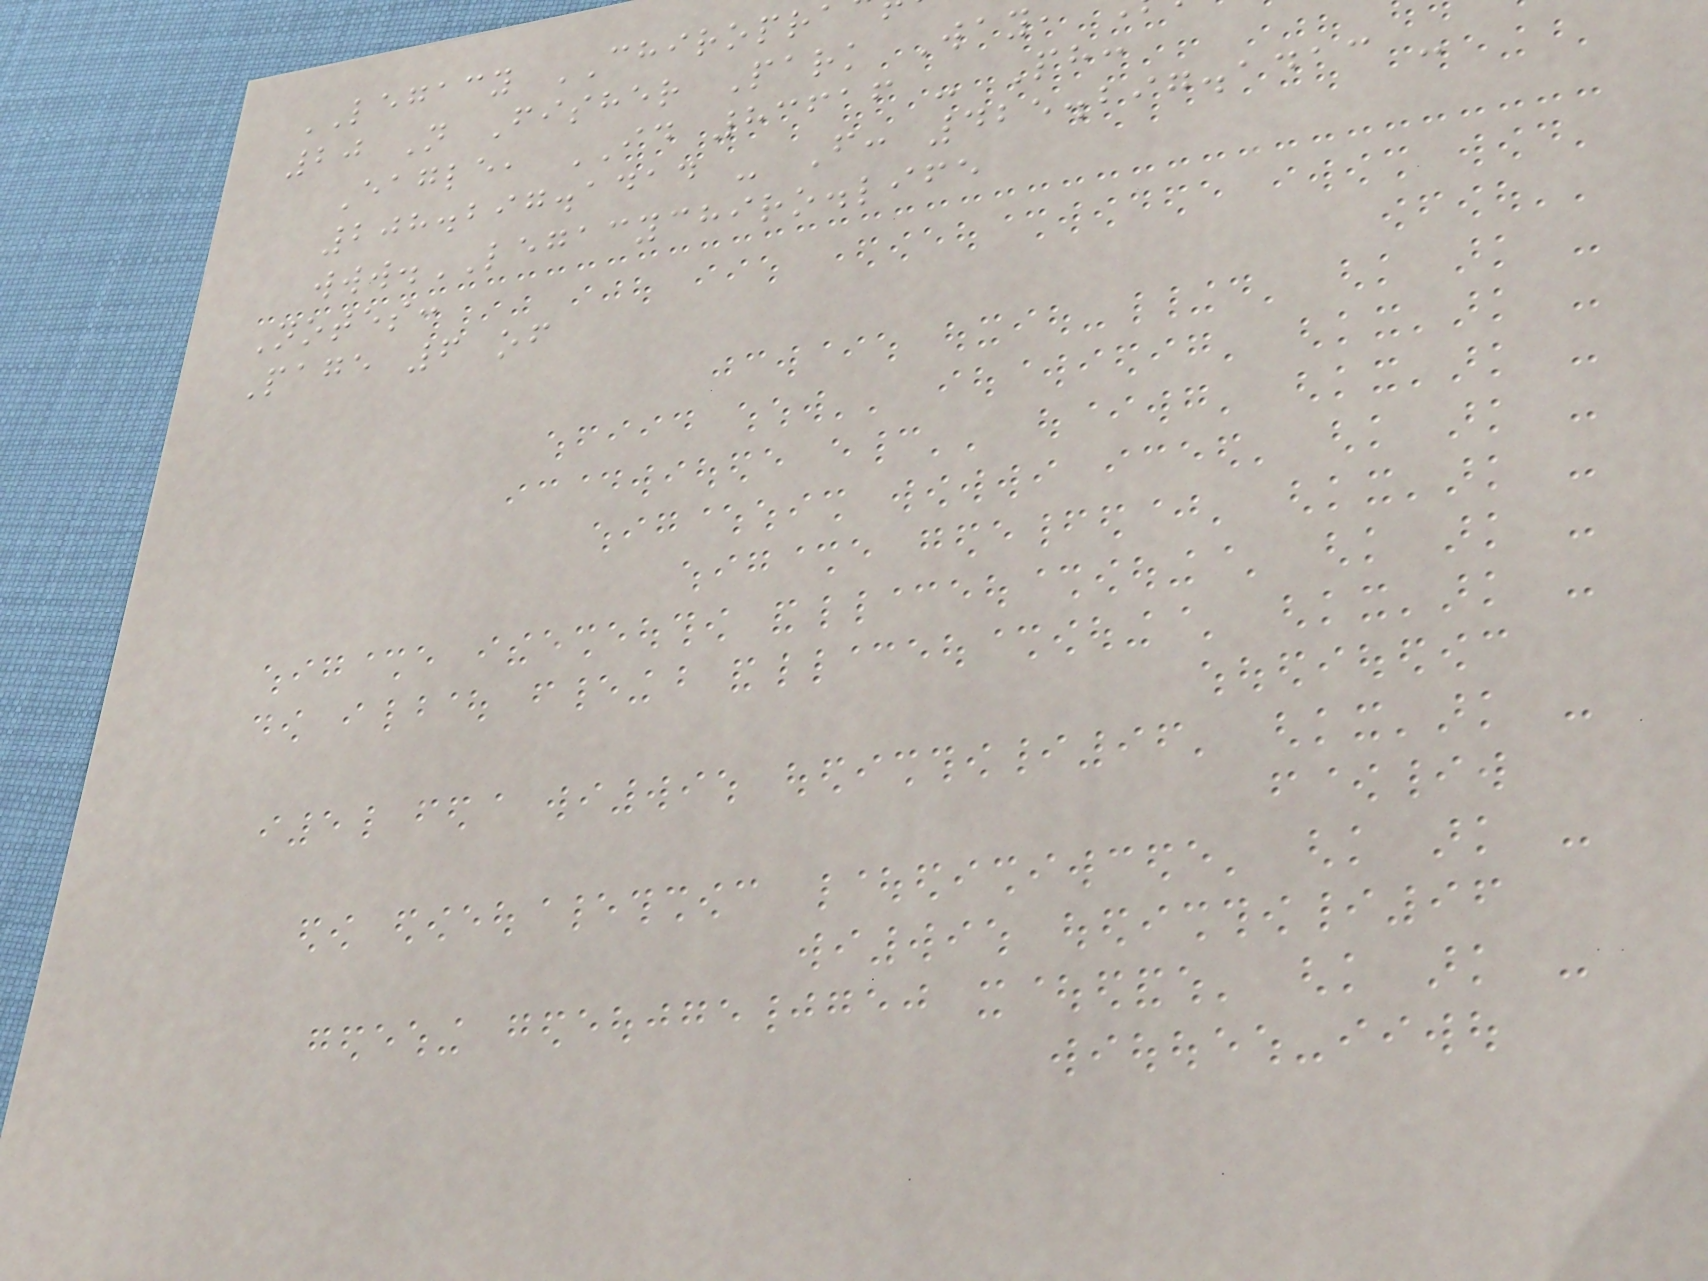LEGACY CHIROPR
20 N Fisher Park Way
Eagle, ID 83616 - Ph:
208.297.1414 - F: 425.297.1413 -
www.LEGACYCHIRO.life
Notes:
Page 6 of
